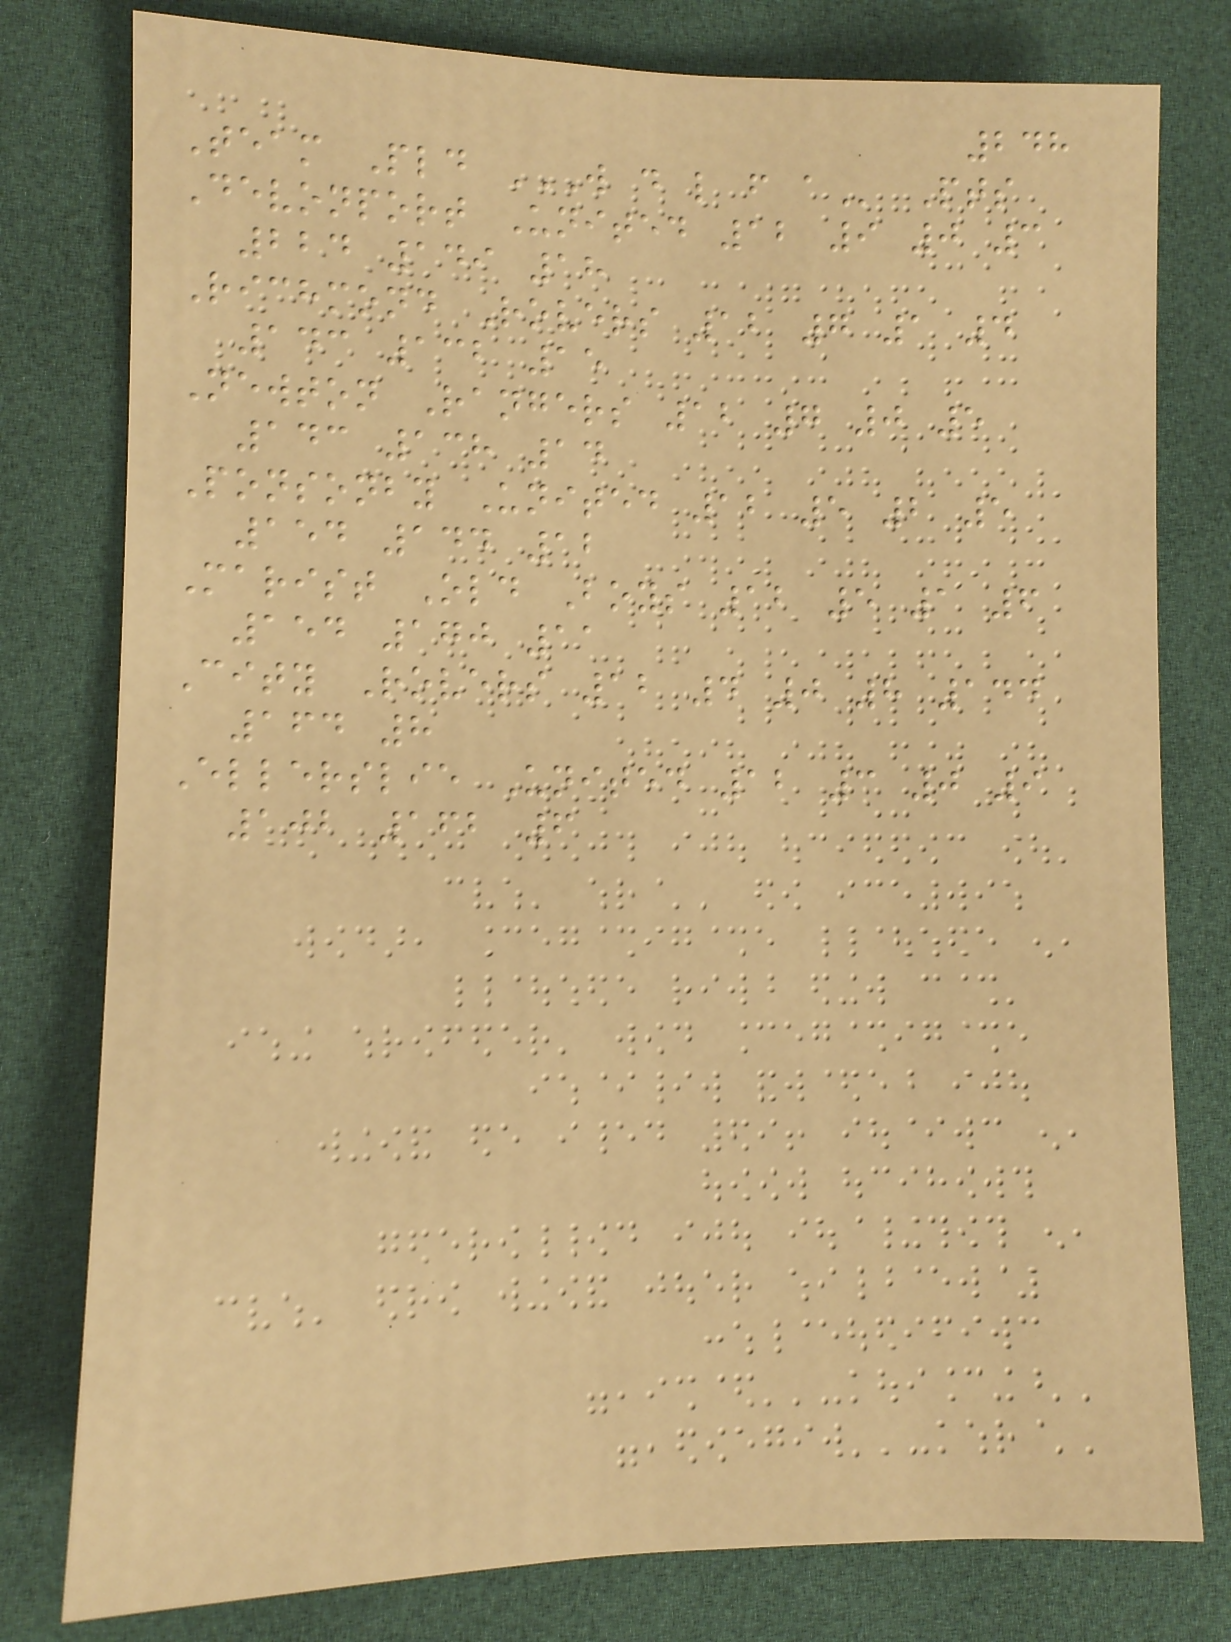248
Team Pld W D L F A Pts
Devonport United 12 9 0 3
224 149 18
Richmond Rovers 12 7 1 4
143 132 15
Newton Rangers 12 7 0 5
143 138 14
Ponsonby United 12 5 2 5
154 144 12
Marist Old Boys 12 5 1 6
154 170 11
City Rovers 12 4 0 8 144
164 8
Ellerslie United 12 3 0 9
102 162 6
